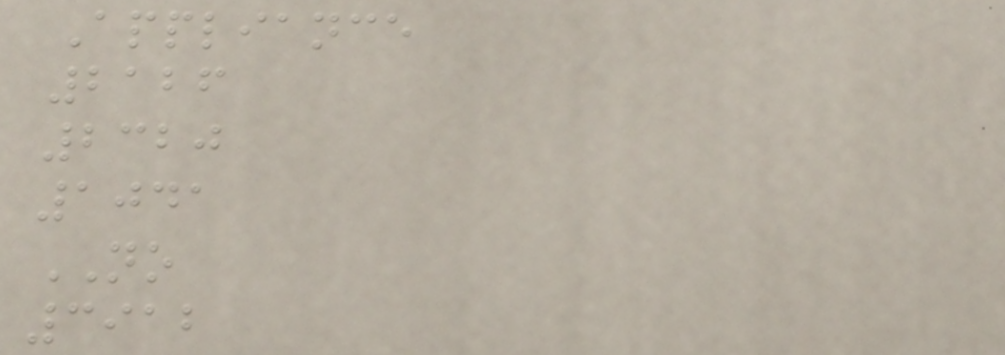Appliance
2126
2320
1041
NO
3912
